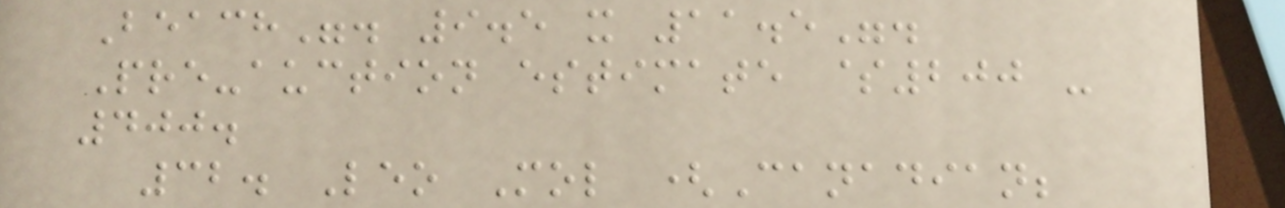Beach". 9.5 x 11.5".
Pre-auction estimate $200 -
400.
32. Leo Mol (Canadian;
